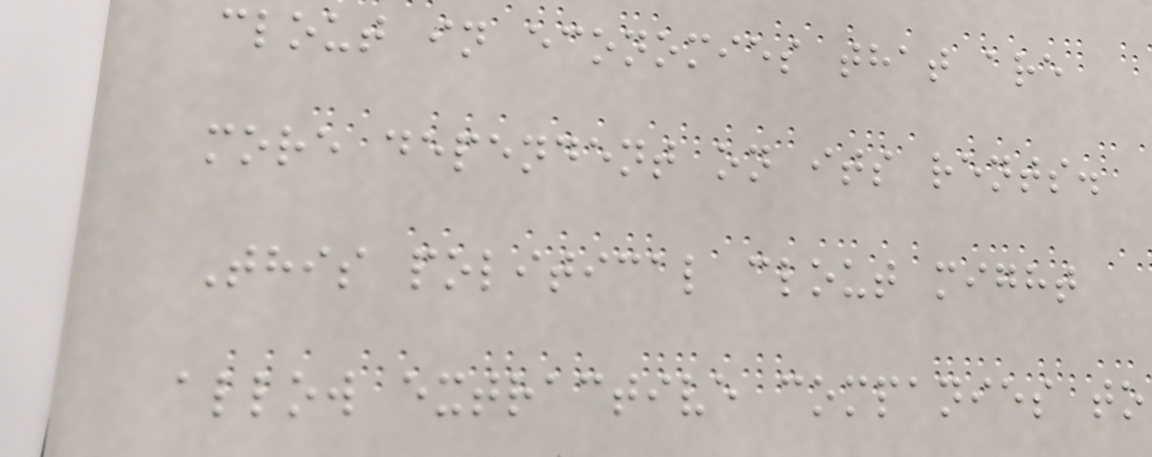clout in economies that are
more dependent on its rents.
This political clout might
allow extractive companies to
